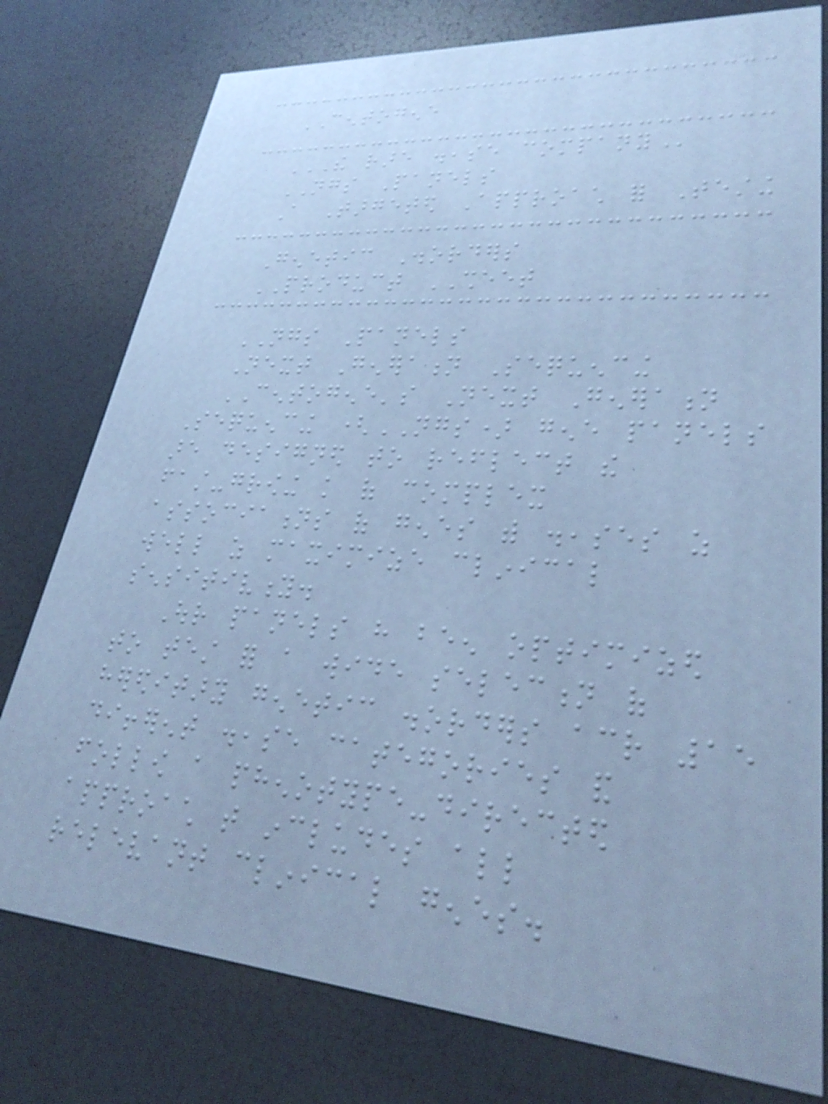CENTOGENE
THE RARE DISEASE COMPANY
NGS Panels
A Targeted Approach for Testing
Genetic Disorders
PRODUCT SHEET
NGS Panels
Next Generation Sequencing
CENTOGENE's Next Generation
Sequencing (NGS) gene panels
are designed to reflect the
fast-growing knowledge of complex
associations of genes with diseases as
well as maximize clinical
sensitivity.
Our panels have been optimized
to test for a wide selection of
hereditary genetic disorders across 15
different disease categories and
follow a phenotype-directed
approach that includes all
relevant clinical genes.
